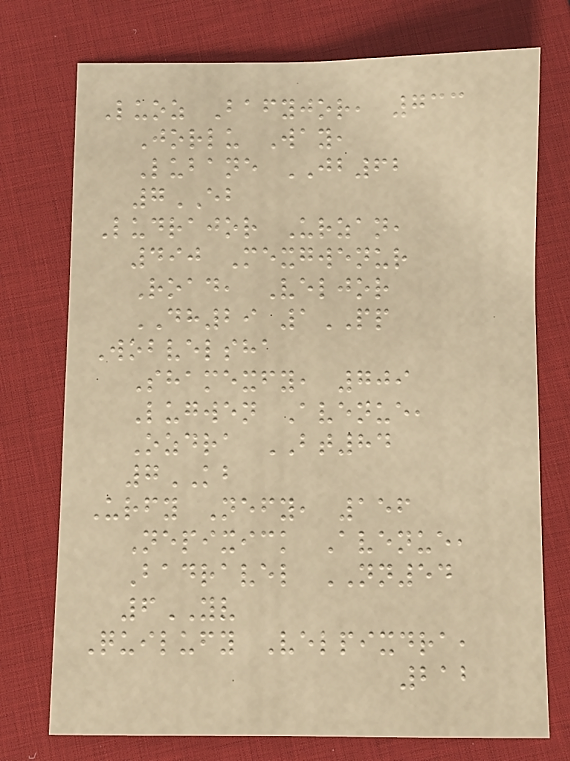Luoz Bafyjor, 733
Jorlu Way,
Lubane JB62
7EB
Ludrajor Urzan,
490 Mexgwenur
Road, Veljor
DH29 1PP
Wobvelsha
Shamexfy, 709
Lugwen Avenue,
Ozdra BT84
7KB
Urfy Nefy, 156
Nepixick Avenue,
Badravel NN54
6YV
Quilufy Velpixdra,
212
